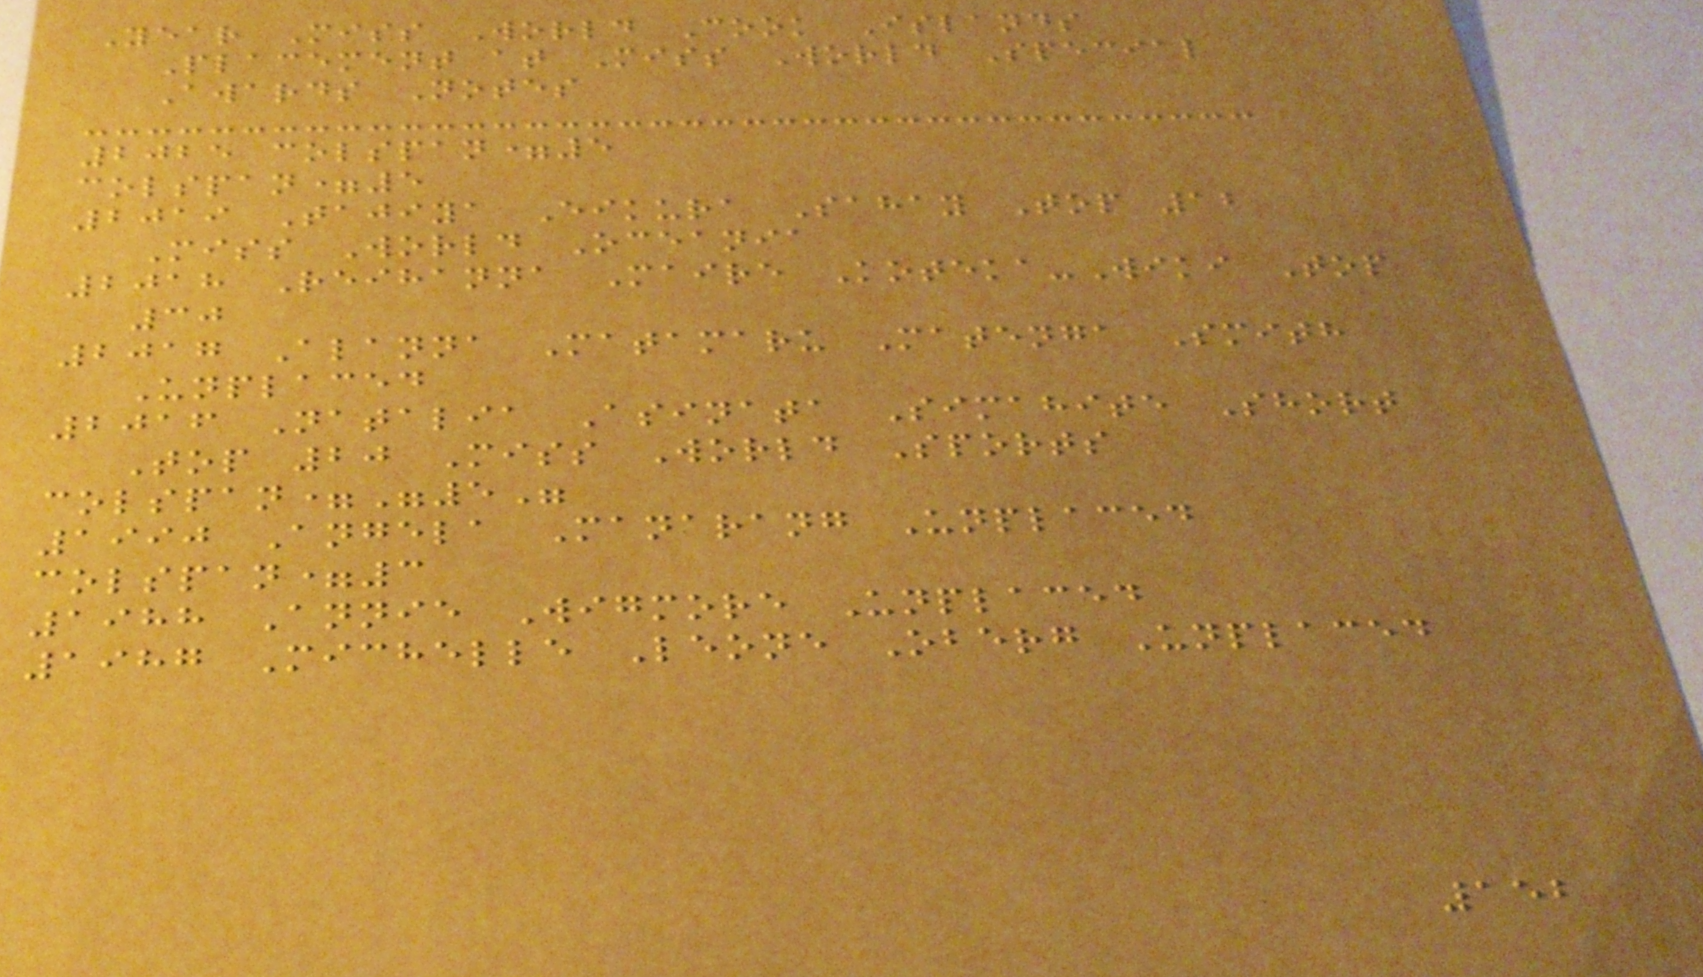Year Miss World Cook Islands
Placement at Miss World Special
Awards Notes
2025 colspan=5
colspan=5
2019 Tajiya Eikura Sahay Top 12
Miss World Oceania
2018 Reihanna Maire Koteka-Wiki Top
30
2017 Alanna Matamaru Matenga Smith
Unplaced
2016 Natalia Asinata Simahite Short
Top 20 Miss World Sports
colspan="5"
1990 Angela Manarang Unplaced
colspan=3
1988 Annie Wigmore Unplaced
1987 Michelle Leone Oberg Unplaced
152
